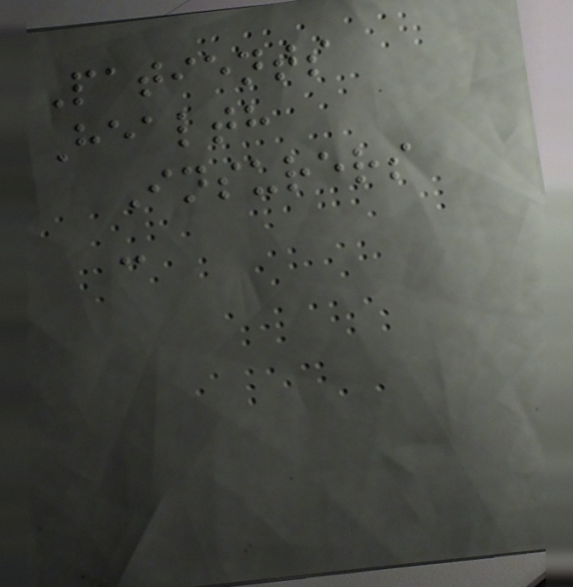Patients
Health
Insurers
-
